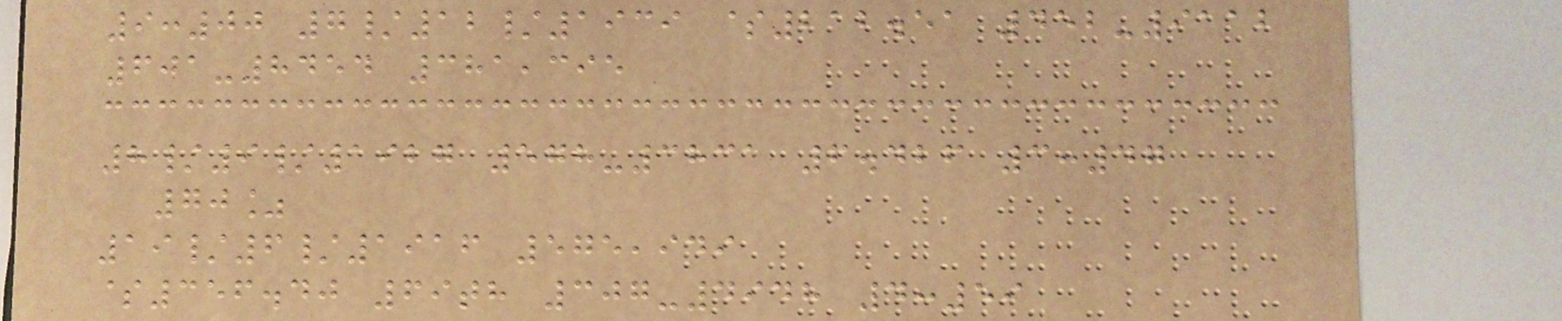9:00 7/12/1939 $212.51 452-9112
601-8454 381,395
8/9/1927 578-3831 6.426 3:47
70%
19/6/1916 575,949
$356.40 69th 307-4948 4:59
